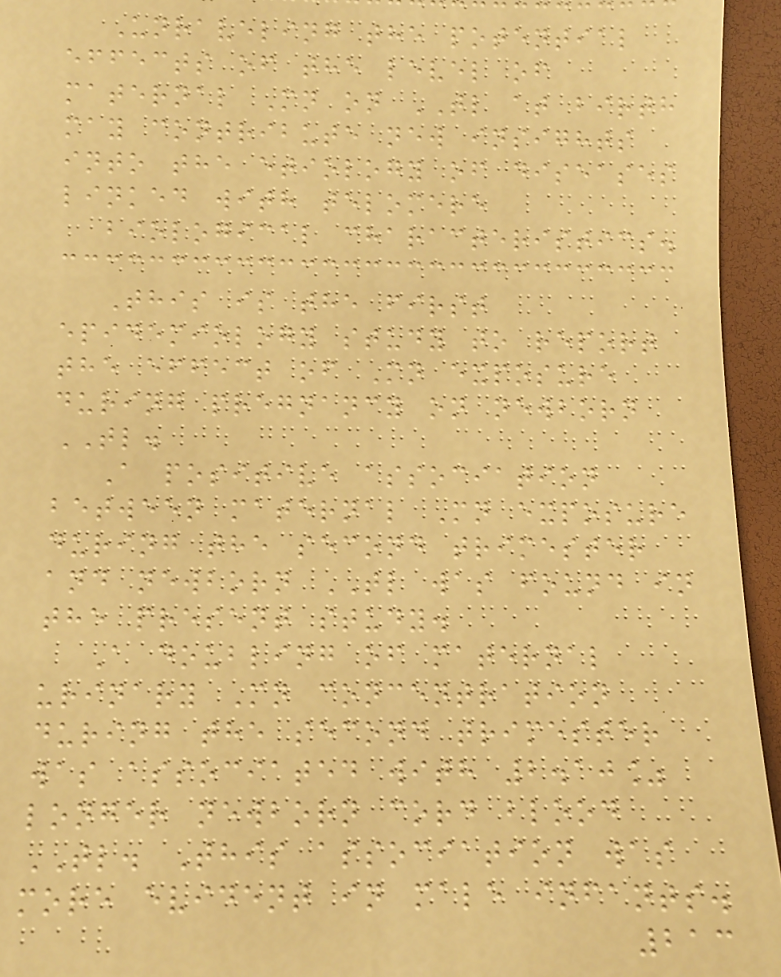Unraveling the potential
effects of the level of
maternal Mn on TL at birth
may contribute new insights
into the etiology of diseases
linked with telomere
biological characteristics.
This is the first
epidemiology study to report
the effect of Mn exposure
during pregnancy on newborn
TL.
A positive association
between maternal Mn exposure
during the second trimester
and newborn TL was found in
the present study.
A doubling of maternal
urinary Mn concentration
during the second trimester
was associated with 2.10%
longer newborn cord blood
TL. This association was
more evident in male infants.
213
